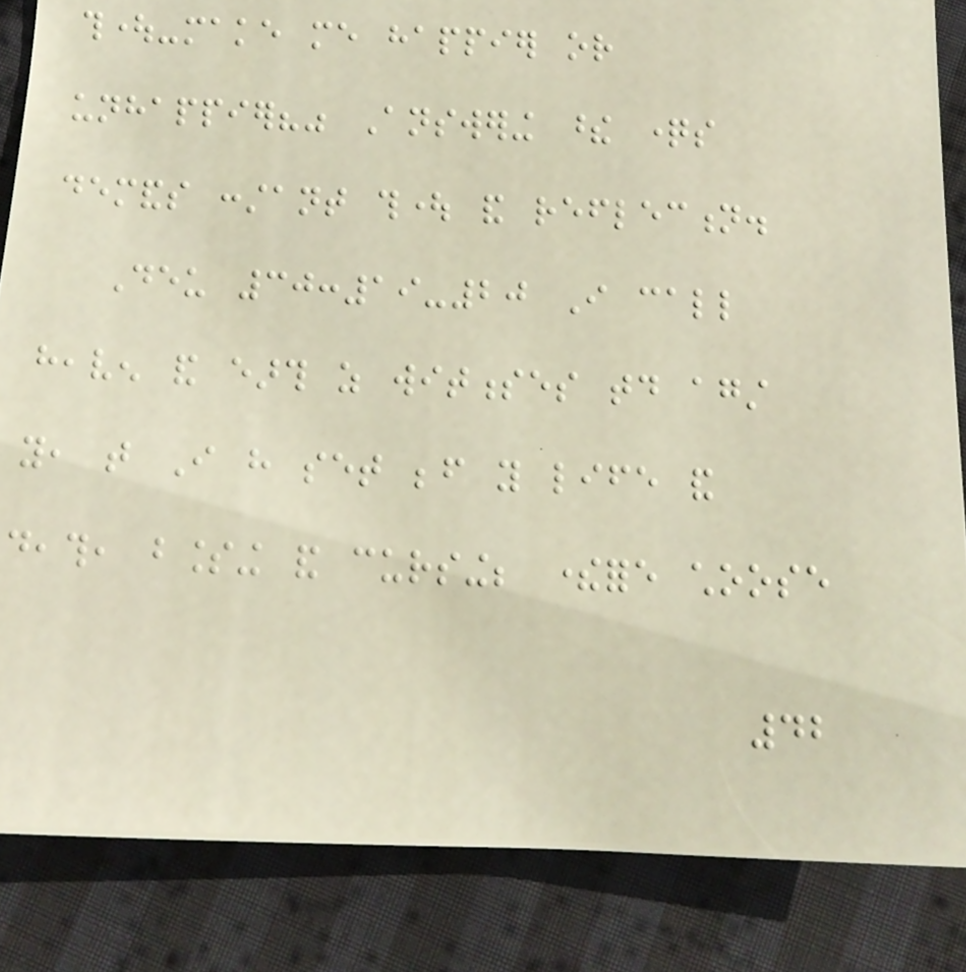thought-make me happier or
unhappier?" Answering these questions
demands constant thought and reflection.
Deu 30:19-20 I call
heaven and earth as witnesses today against
you, that I have set before you life and
death, blessing and cursing; therefore choose
42
